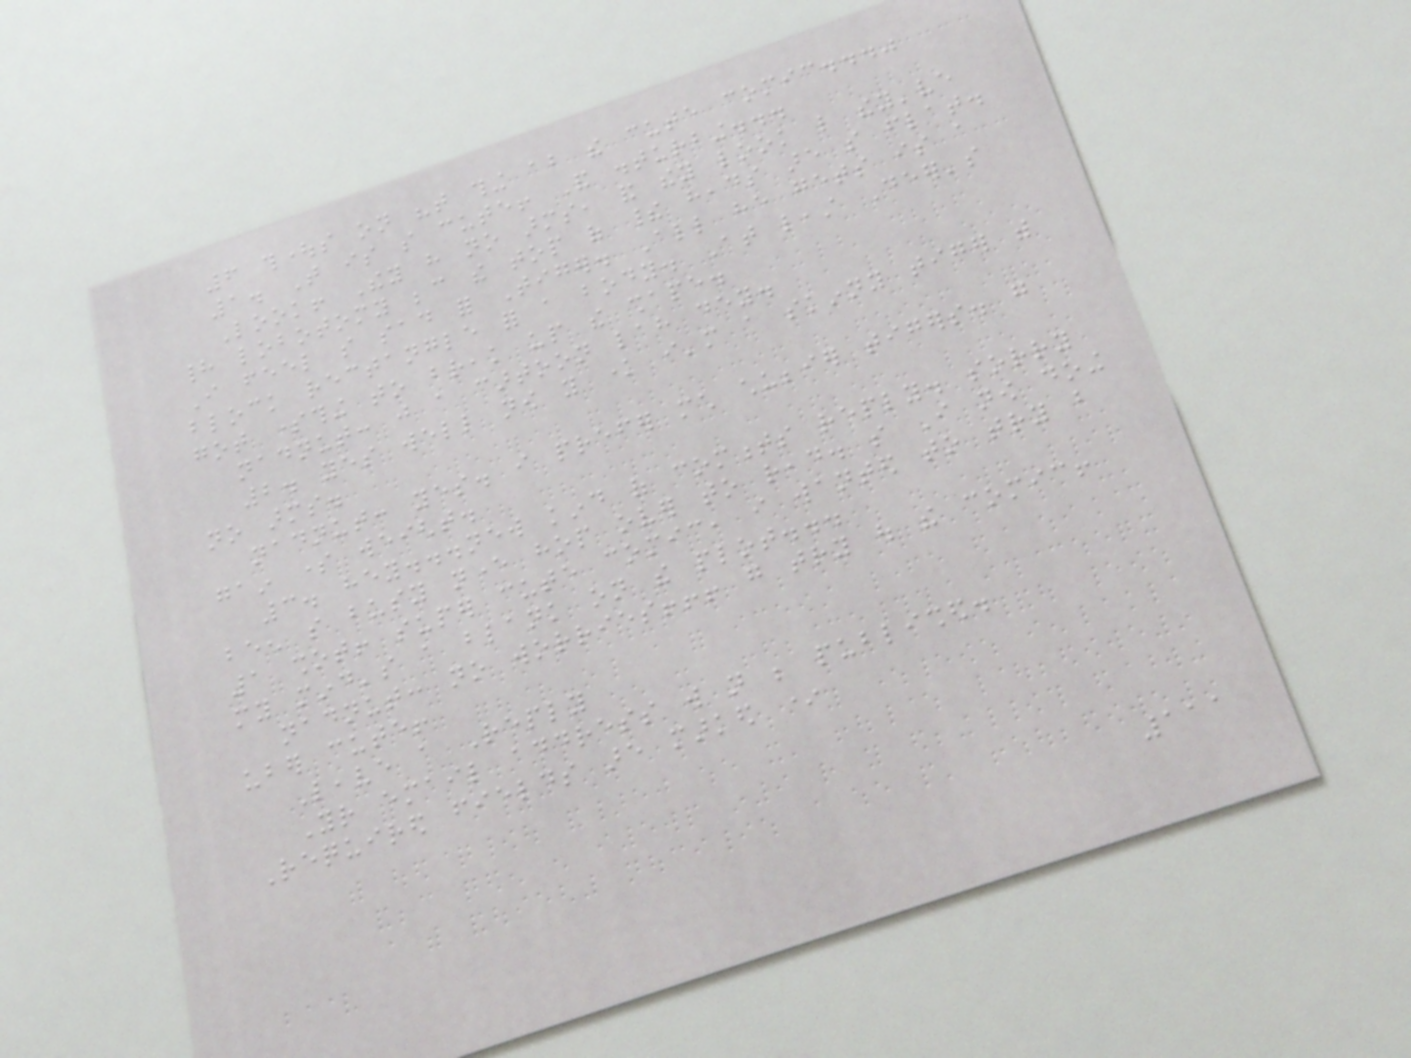6 thoughts on "that thing about the cute comic..."
1. That is so cute! And disturbing...
Look! They have no arms, and they look like they've
had lobotomy because the top of their heads are so flat.
I feel so sad for Tiger. All he gets is a
block rectangle for a body. At least Deer's
got something to break up the shape.
nadnut: just a cartoon lah dey.
2. yes well now you know i'm a skinny tiger with
no arms.
nadnut: yes. i prefer much chubbier tigers. go
gain some weight.
3. hey...new kind of comments reply. sorry
been so busy never hop over to read. so I now doing
1 shot! super cute comic, i wanted to try but
my mind's a blank on the plot...
nadnut: no worries!!! go try out the comic!
uber cute!
Leave a Reply
Your email address will not be published.
Required fields are marked *
111
